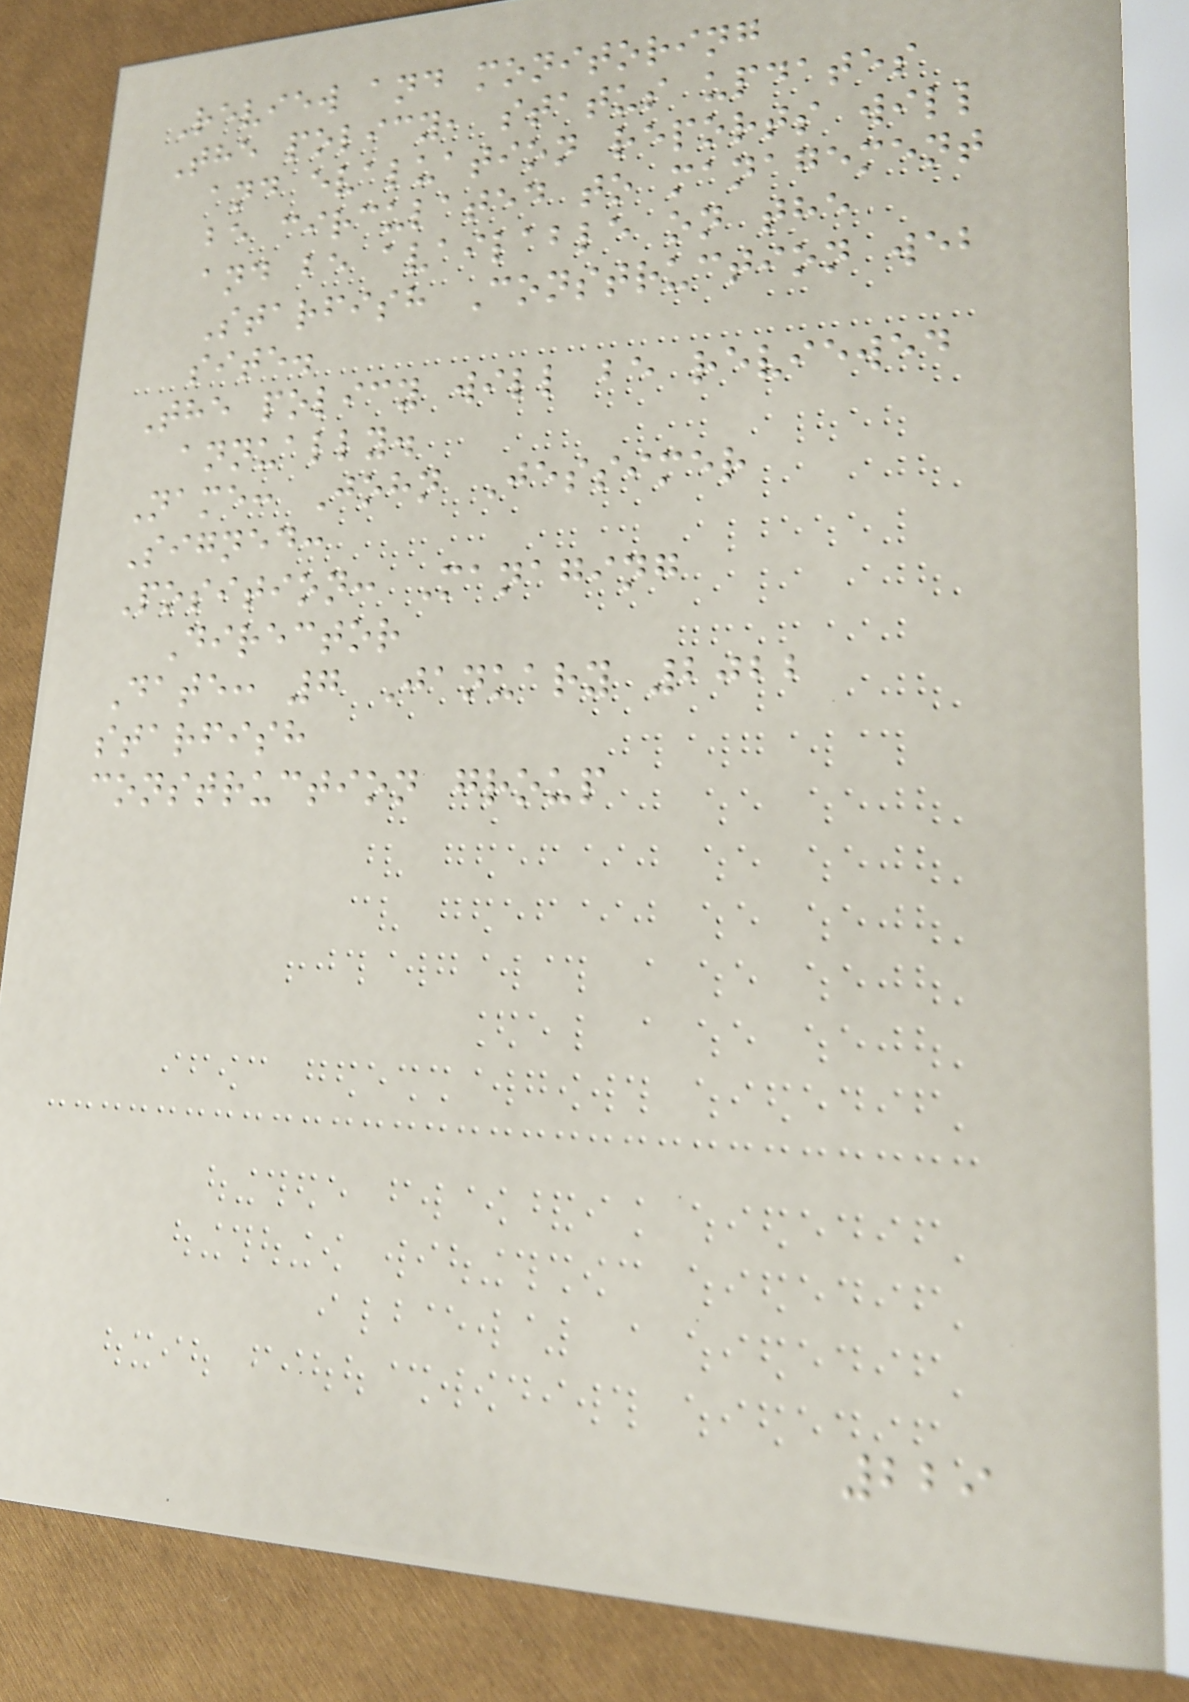Review and monitoring
The policy, status updates
and evaluation reports will
be circulated to management
and be available on the
Starfish Construction web
site.
The policy will be reviewed
annually.
Name: John Jessimer
Signed:
Position: Managing
Director
Date: 7 January 2022
starfish
construction group
229
